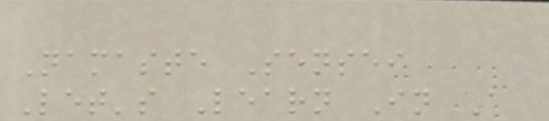Namaste Sensei
Let's Learn In A
